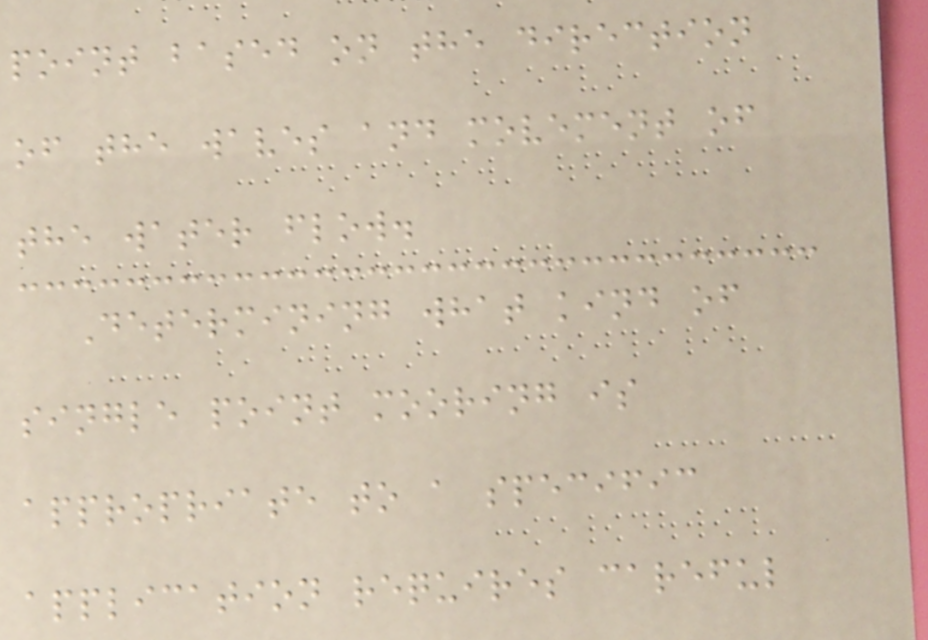point based on the direction
of the waves and movement of
the water flow.
Determining what kind of
single point mooring is
appropriate to a specific
application requires careful
